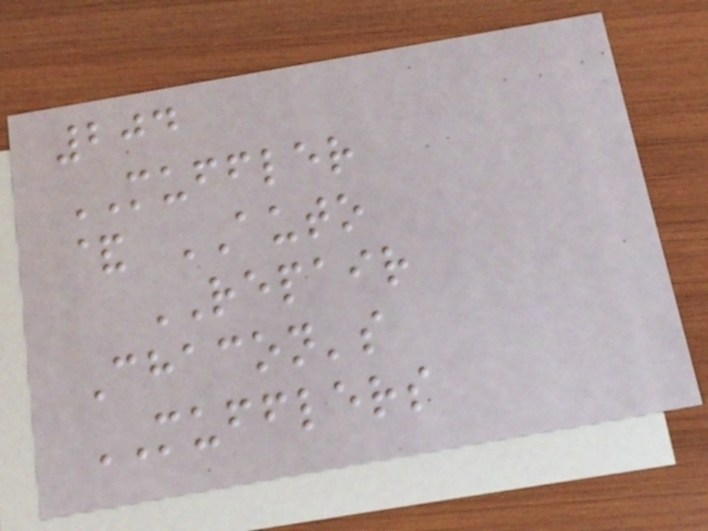204
MUFFLER
& AUTO
REPAIR
Chacon's
MUFFLERS
